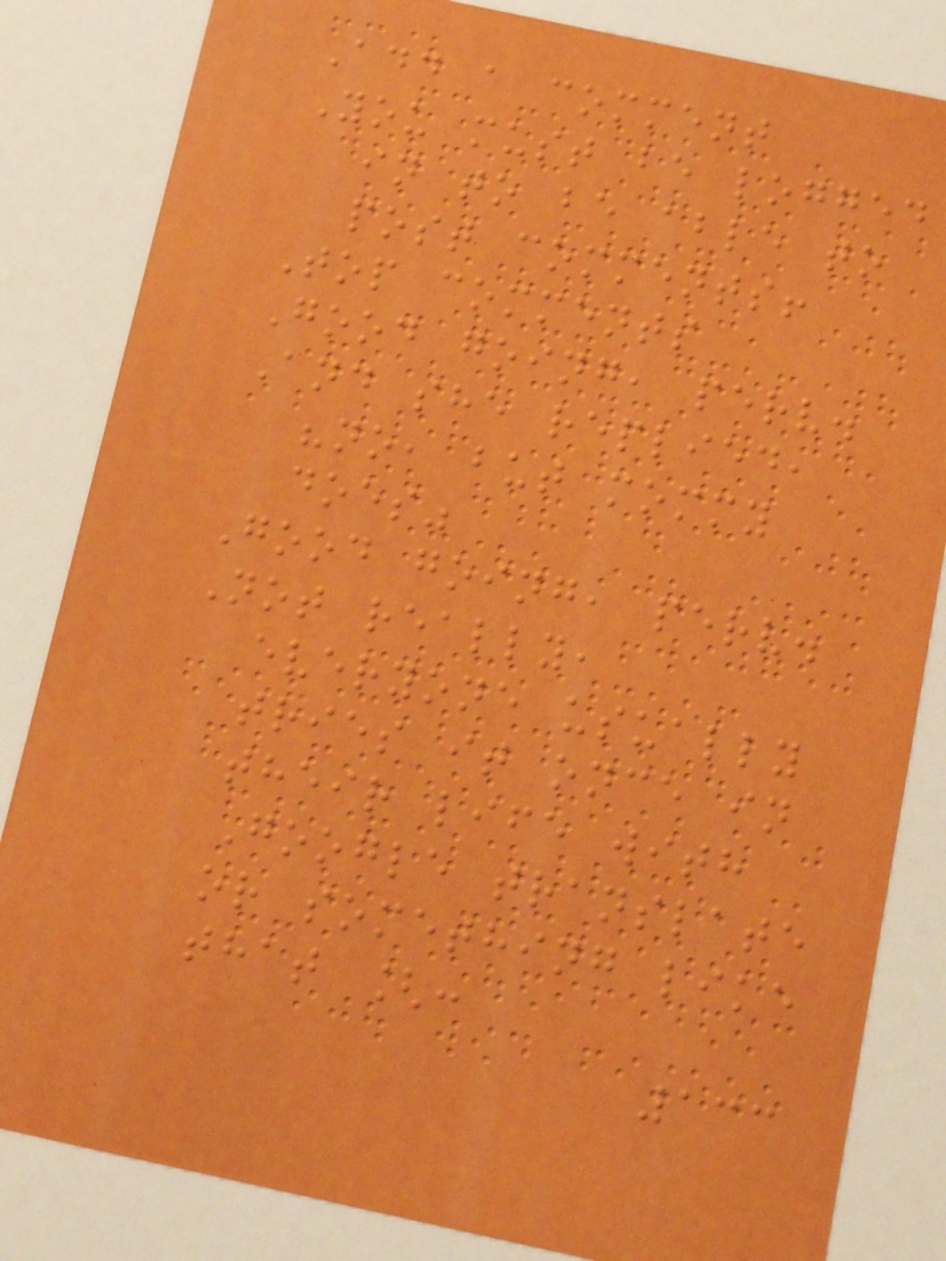Add a comment
You must be logged
in to be able to
post comments!
Top comments
Good going, perv.
And she replied,
"no, but mommy
does"
Good going, perv.
Not really,
everyone usually
tries it once in
their life with
Google translate
or something like
that [:
133
